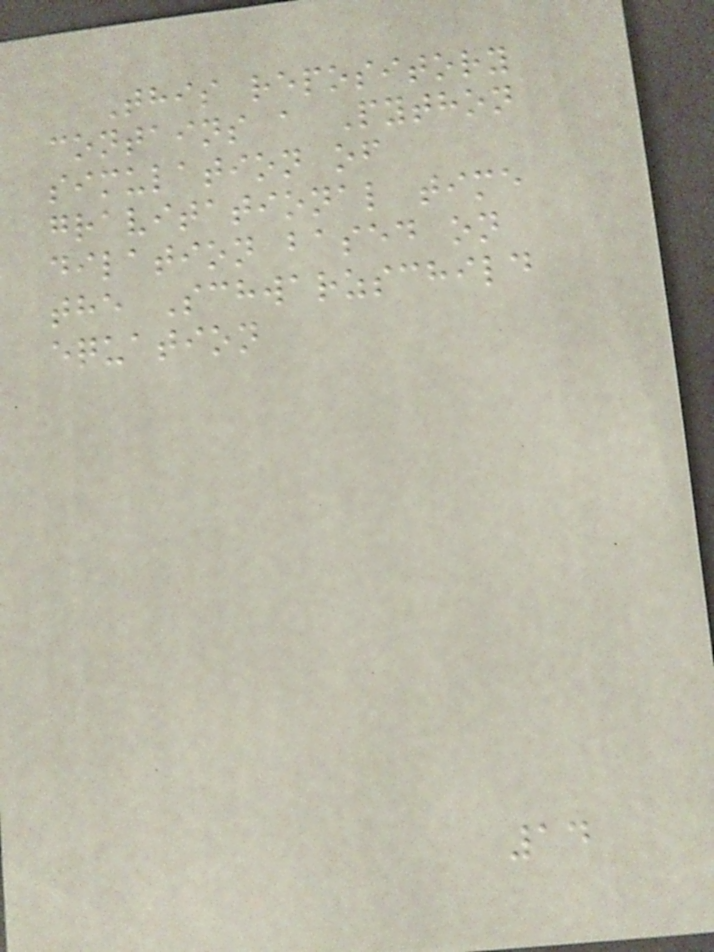This repository
contains a Python
simulation of
gravitational time
dilation based on
the Schwarzschild
equation
14
